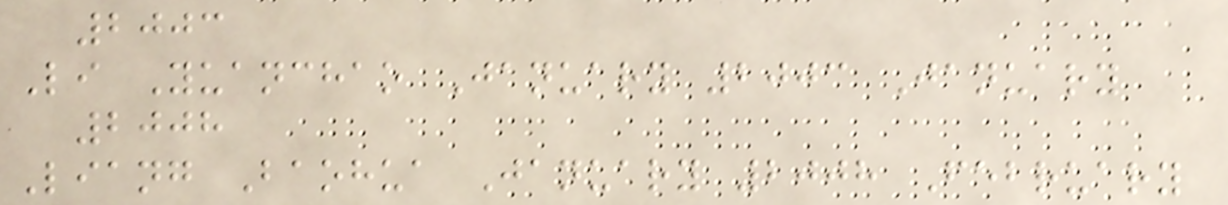2003
Li Yuanchao January 2003 January
2008
Liang Baohua January 2008 February
